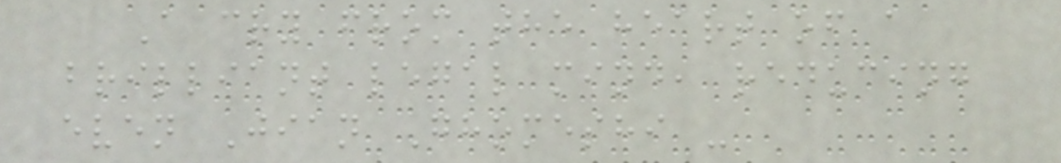A cry from the heart of a
brilliant legal mind, reducing
even Jian Ghomeshi -
